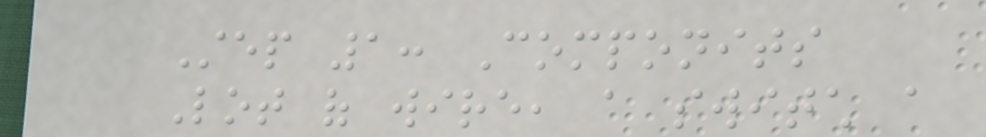Step 1: Componits
Lot of wire, a switch a
